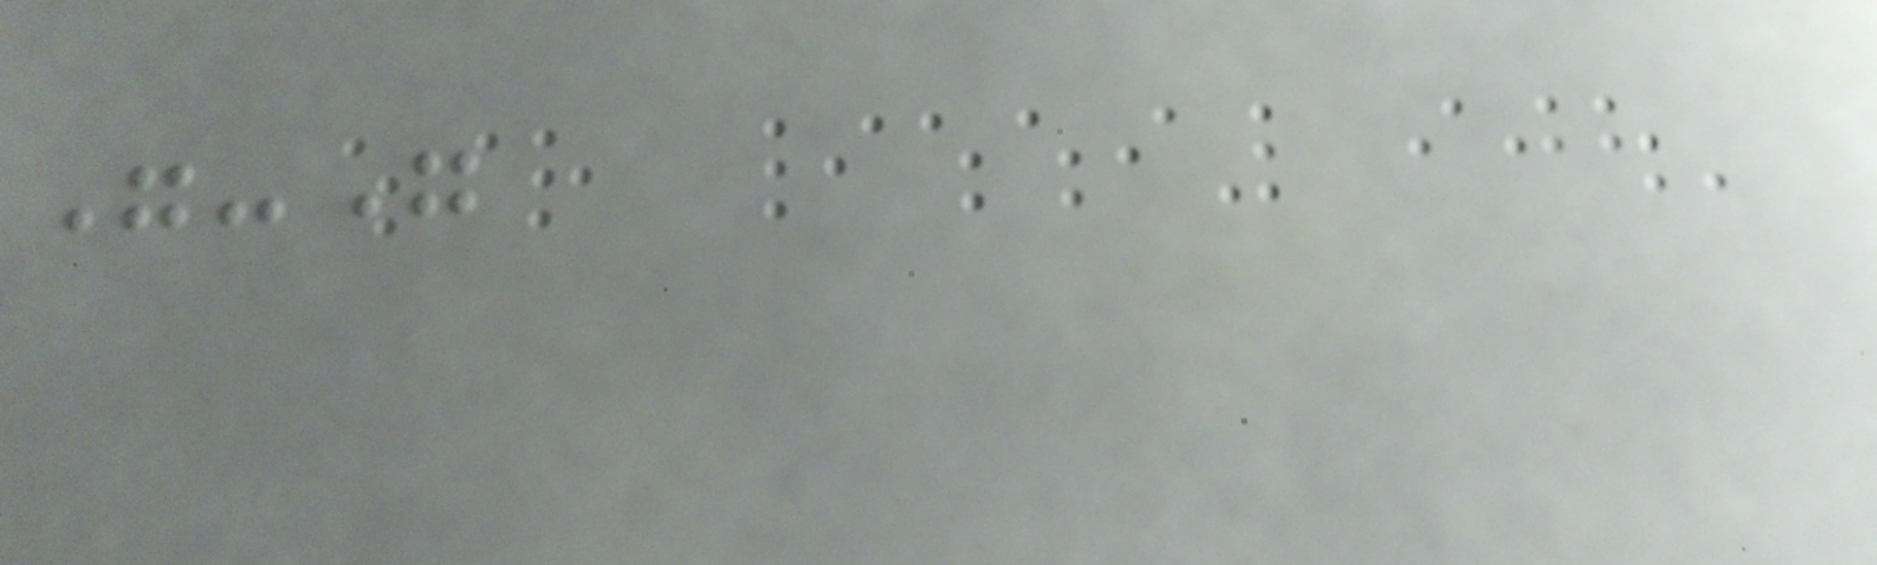"-"
